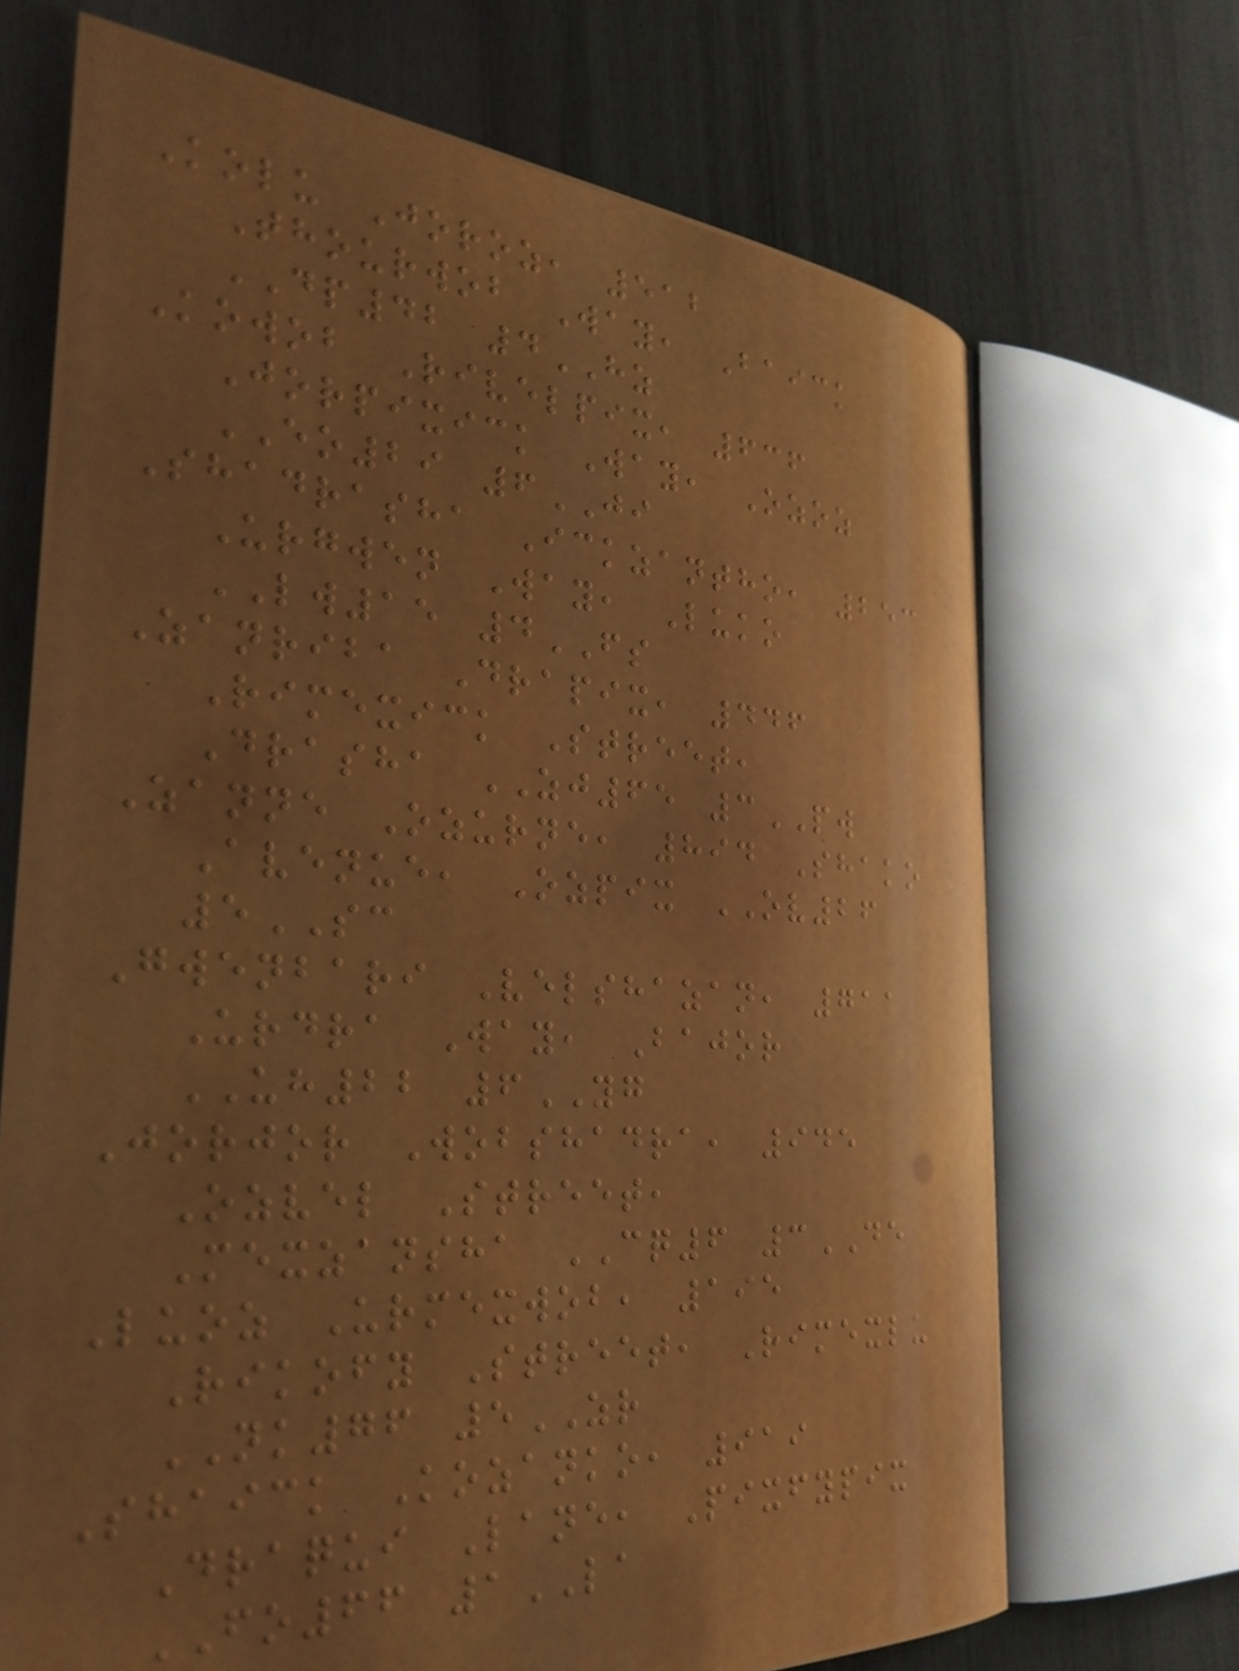Kolu Joroz, 512
Thourwob Way, Baick
DP42 4HZ
Kowob Rivelpix, 636
Jorpixick Way, Ozoz
EO29 6JI
Shadrasha Ickzantho, 253
Urgwen Way, Luko
LW15 4FS
Zanriba Drapix, 446
Rimexick Street,
Drasha ZJ65 3PW
Zanne Ozurne, 894 Shako
Avenue, Ozpix OV26
5SC
Gwenbari Velshazan, 711
Urdra Way, Bajor
UH22 6YG
Jorjor Wobshadra, 945
Ozvel Street,
Mexzansha CQ6 3DE
Luoz Urmexwob, 195
Rikofy Street, Rimexlu
NK76 5ZR
Shaick Kozanko, 919
Draqui Lane, Pixfypix
FO66 1LA
